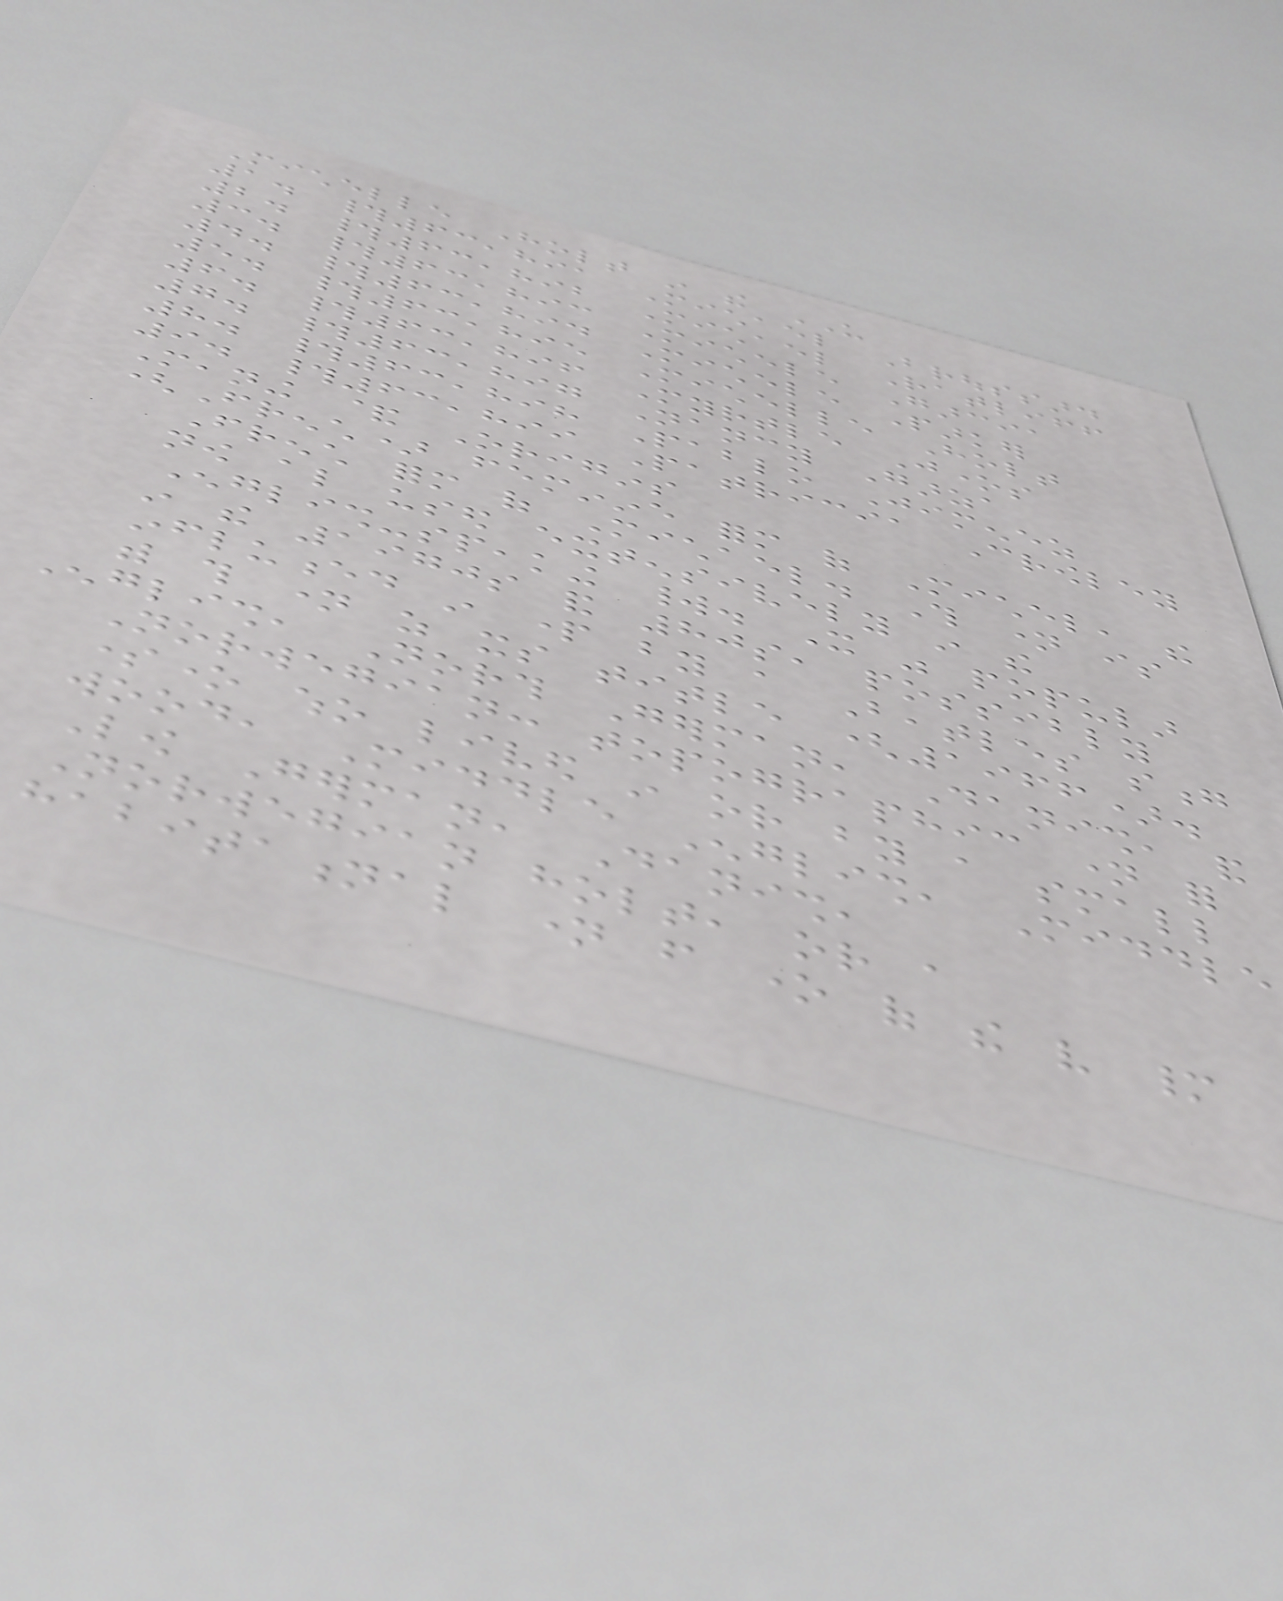Michelle Holt in the US
1. #63,891 Michael Broussard
2. #63,892 Michael Ratliff
3. #63,893 Michele Garcia
4. #63,894 Michele Parker
5. #63,895 Michelle Holt
6. #63,896 Myrtle Jones
7. #63,897 Nancy Garza
8. #63,898 Pablo Jimenez
9. #63,899 Patricia Crowley
Meaning & Origins
(French) feminine form of Michel, the
French form of Michael. This name is
now also used extensively in the
English-speaking world. It was popular
in the 1970s and 80s, possibly
influenced in part by a Beatles song
with this name as its title (1966).
English, North German, Danish, and
Norwegian: topographic name for
someone who lived in or by a small
wood, Middle English, Middle
Low German, Danish,
Norwegian holt, or a
habitational name from one of the very many
